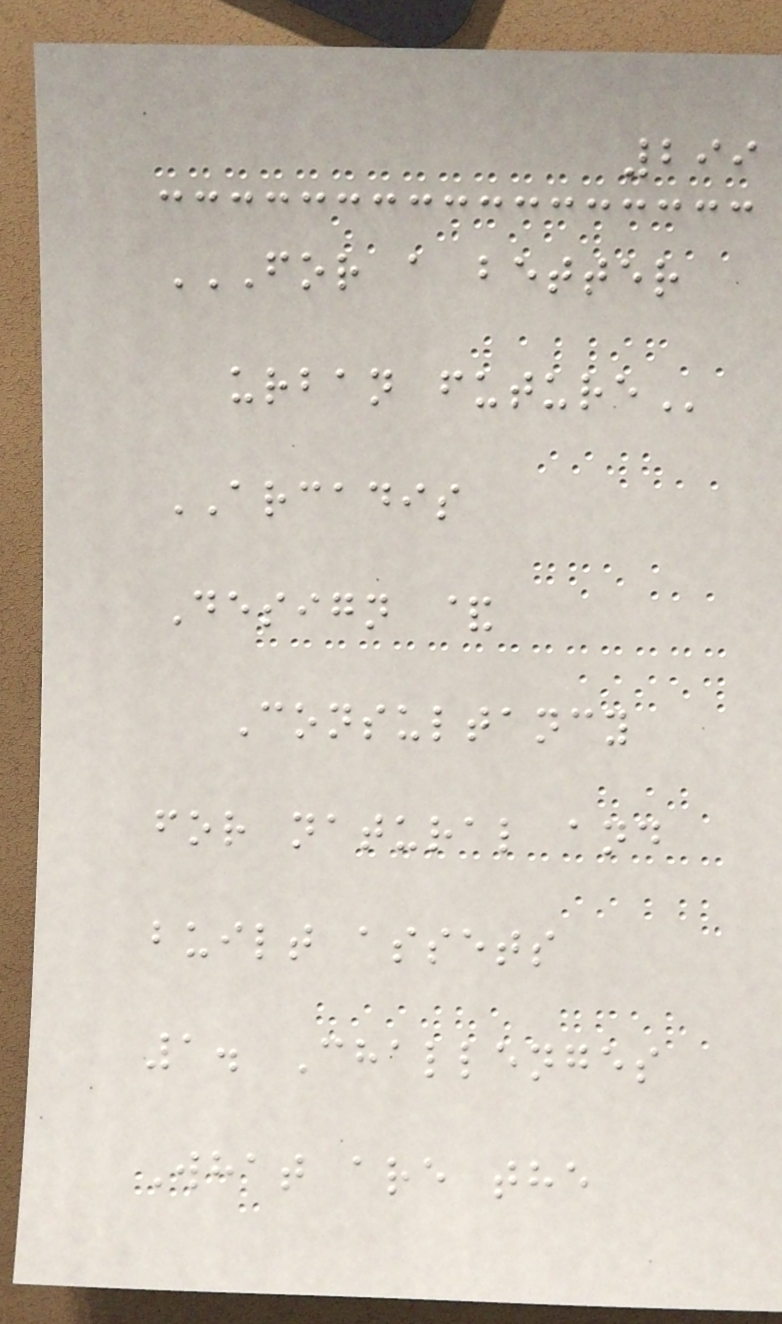299
FOR A BETTER
URBAN FUTURE
ARCADIS
Design &
Consultancy
for natural and
built assets
1. Challenges
What are the
